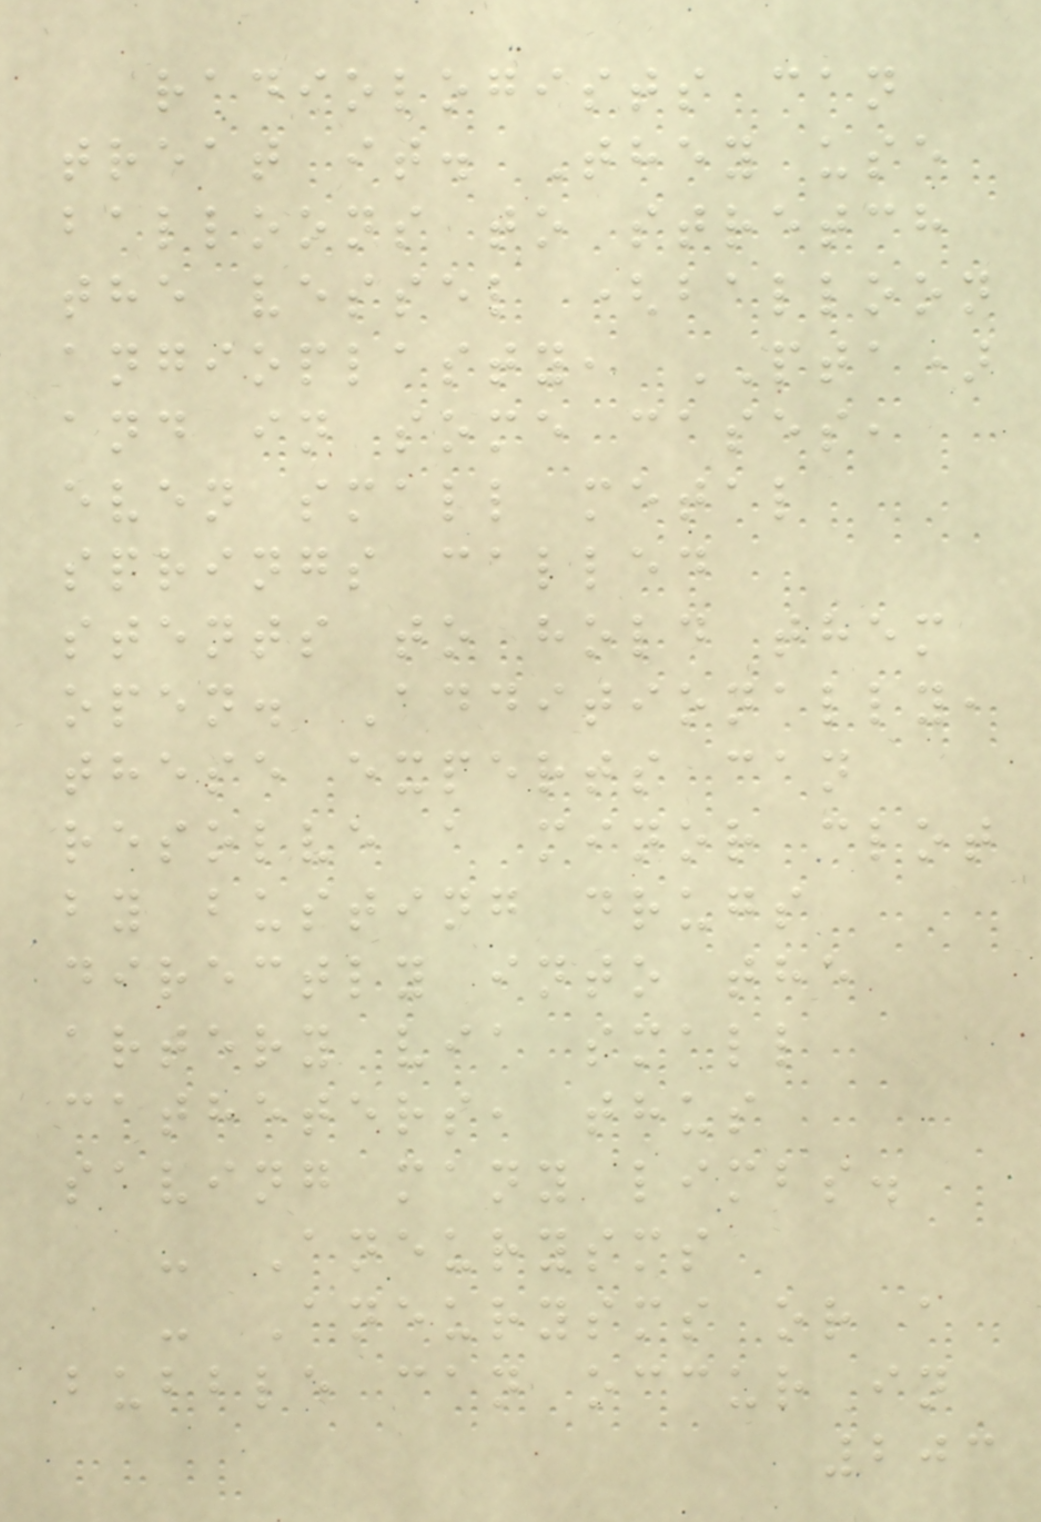radiologists can
treat it. They use
balloons to stretch
the vessel (balloon
angioplasty, PTA)
and in some cases,
even small metal
springs called
stents to hold them
open. Additionally,
these experts can
resolve a minor clot
by busting drugs
directly into the
artery via small
catheters, thus
saving many limbs.
- Aneurysms
- Aneurysms or a
bubble can occur in
203
